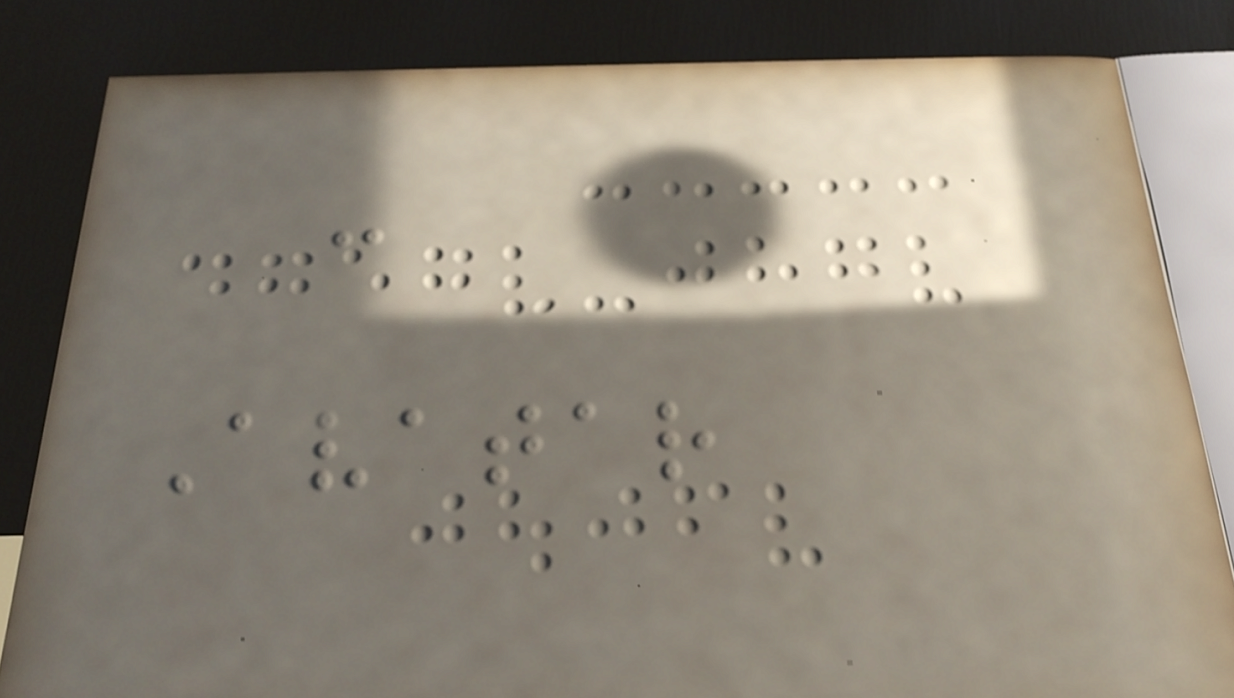-
Avatar
